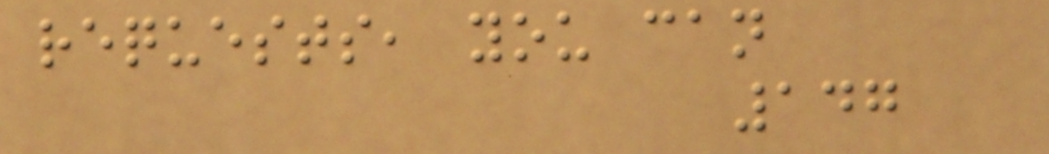requests, you can
147
